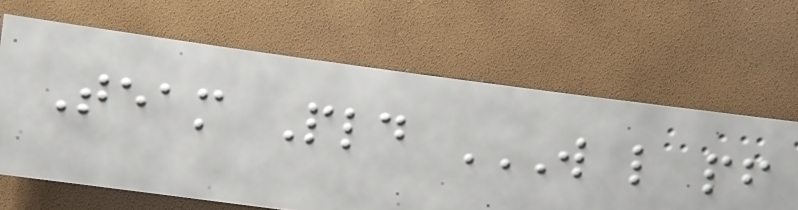Team Pld W L PF
